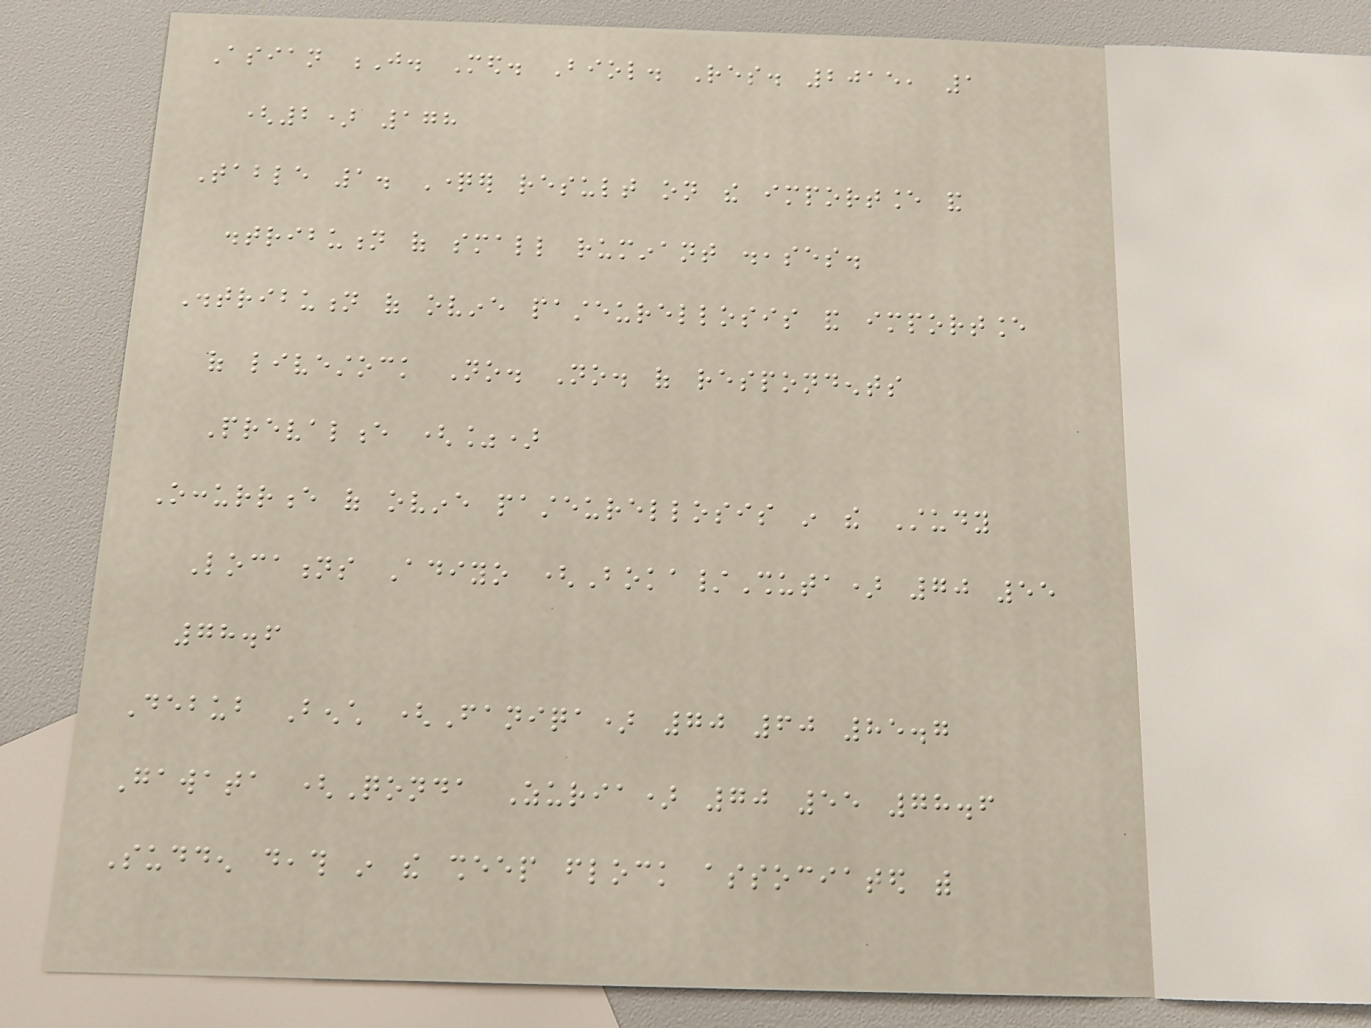Asian J. Med. Biol. Res. 2015, 1
(2) 178
Table 1. Questioner result on the importance and
distribution of small ruminant diseases.
Distribution of ovine pasteurellosis and importance
of livestock No. No. of respondents
Prevalence (%)
Occurrence of ovine pasteurellosis in the Study
Locations Adiyo (Boka/Shuta) 70 55
78.6
Debub Bench (Faniqa) 70 60 85.7
Gawata (Qonda Zuria) 70 55 78.6
Sudden death in the sheep flock associated with
